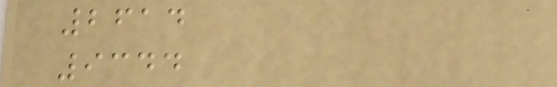2614
9344
